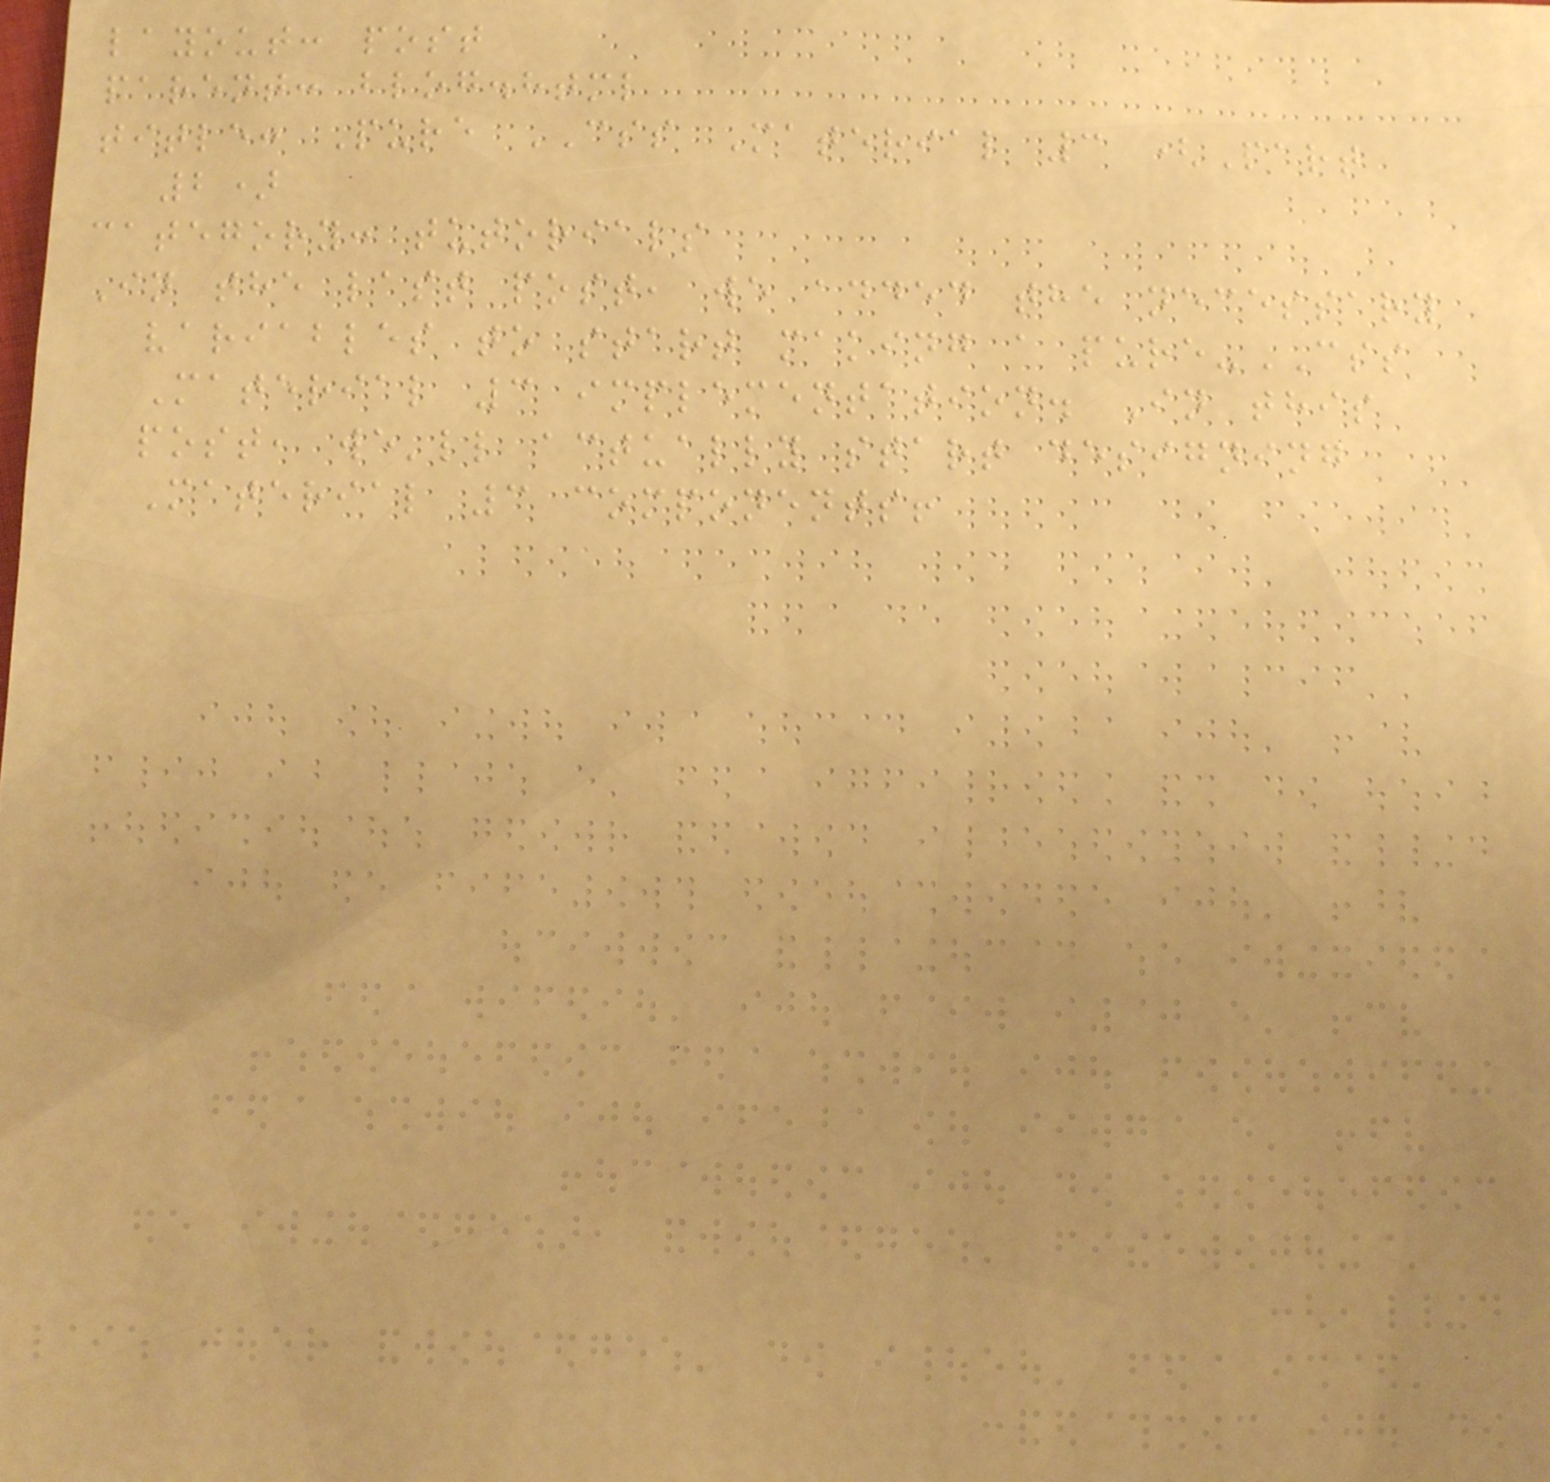layout: post
parent: blog.html
title: Pure CSS Material 3 (Part
2)
category: tutorials
In the last post, we added the necessary
variables to start making a pure-CSS
Material 3 implementation. In this
post, we'll actually start designing
Material 3 components!
